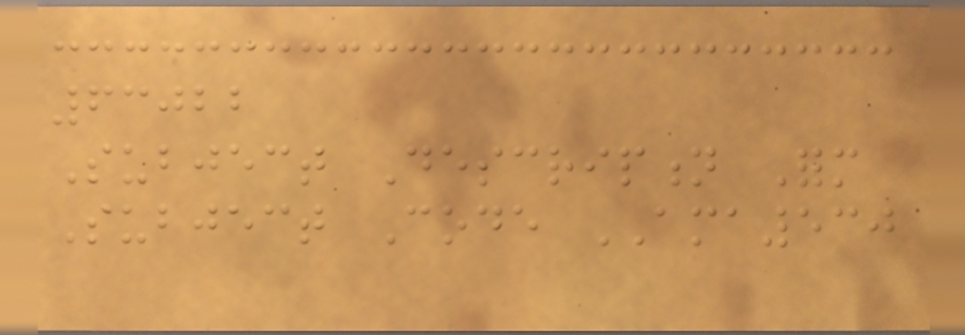63022
Subject Description Form
Subject Code AMA530
